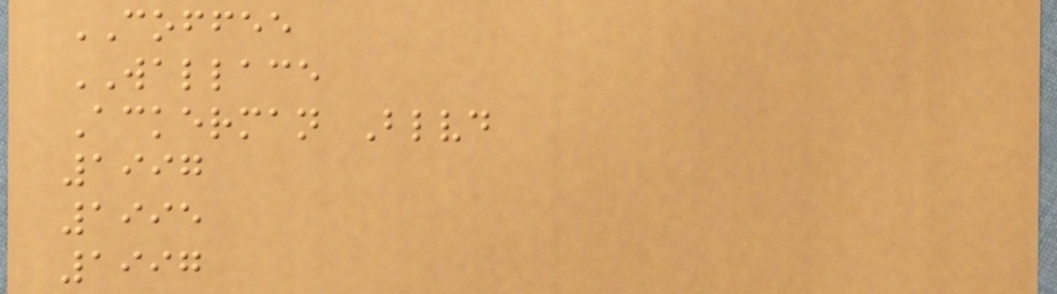COFFEE
WALLACE
Ackerman Blvd
1997
1995
1997
